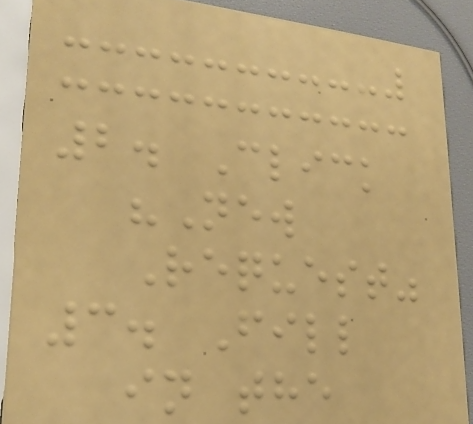2. Click
"New
Request"
3. Fill
in the
